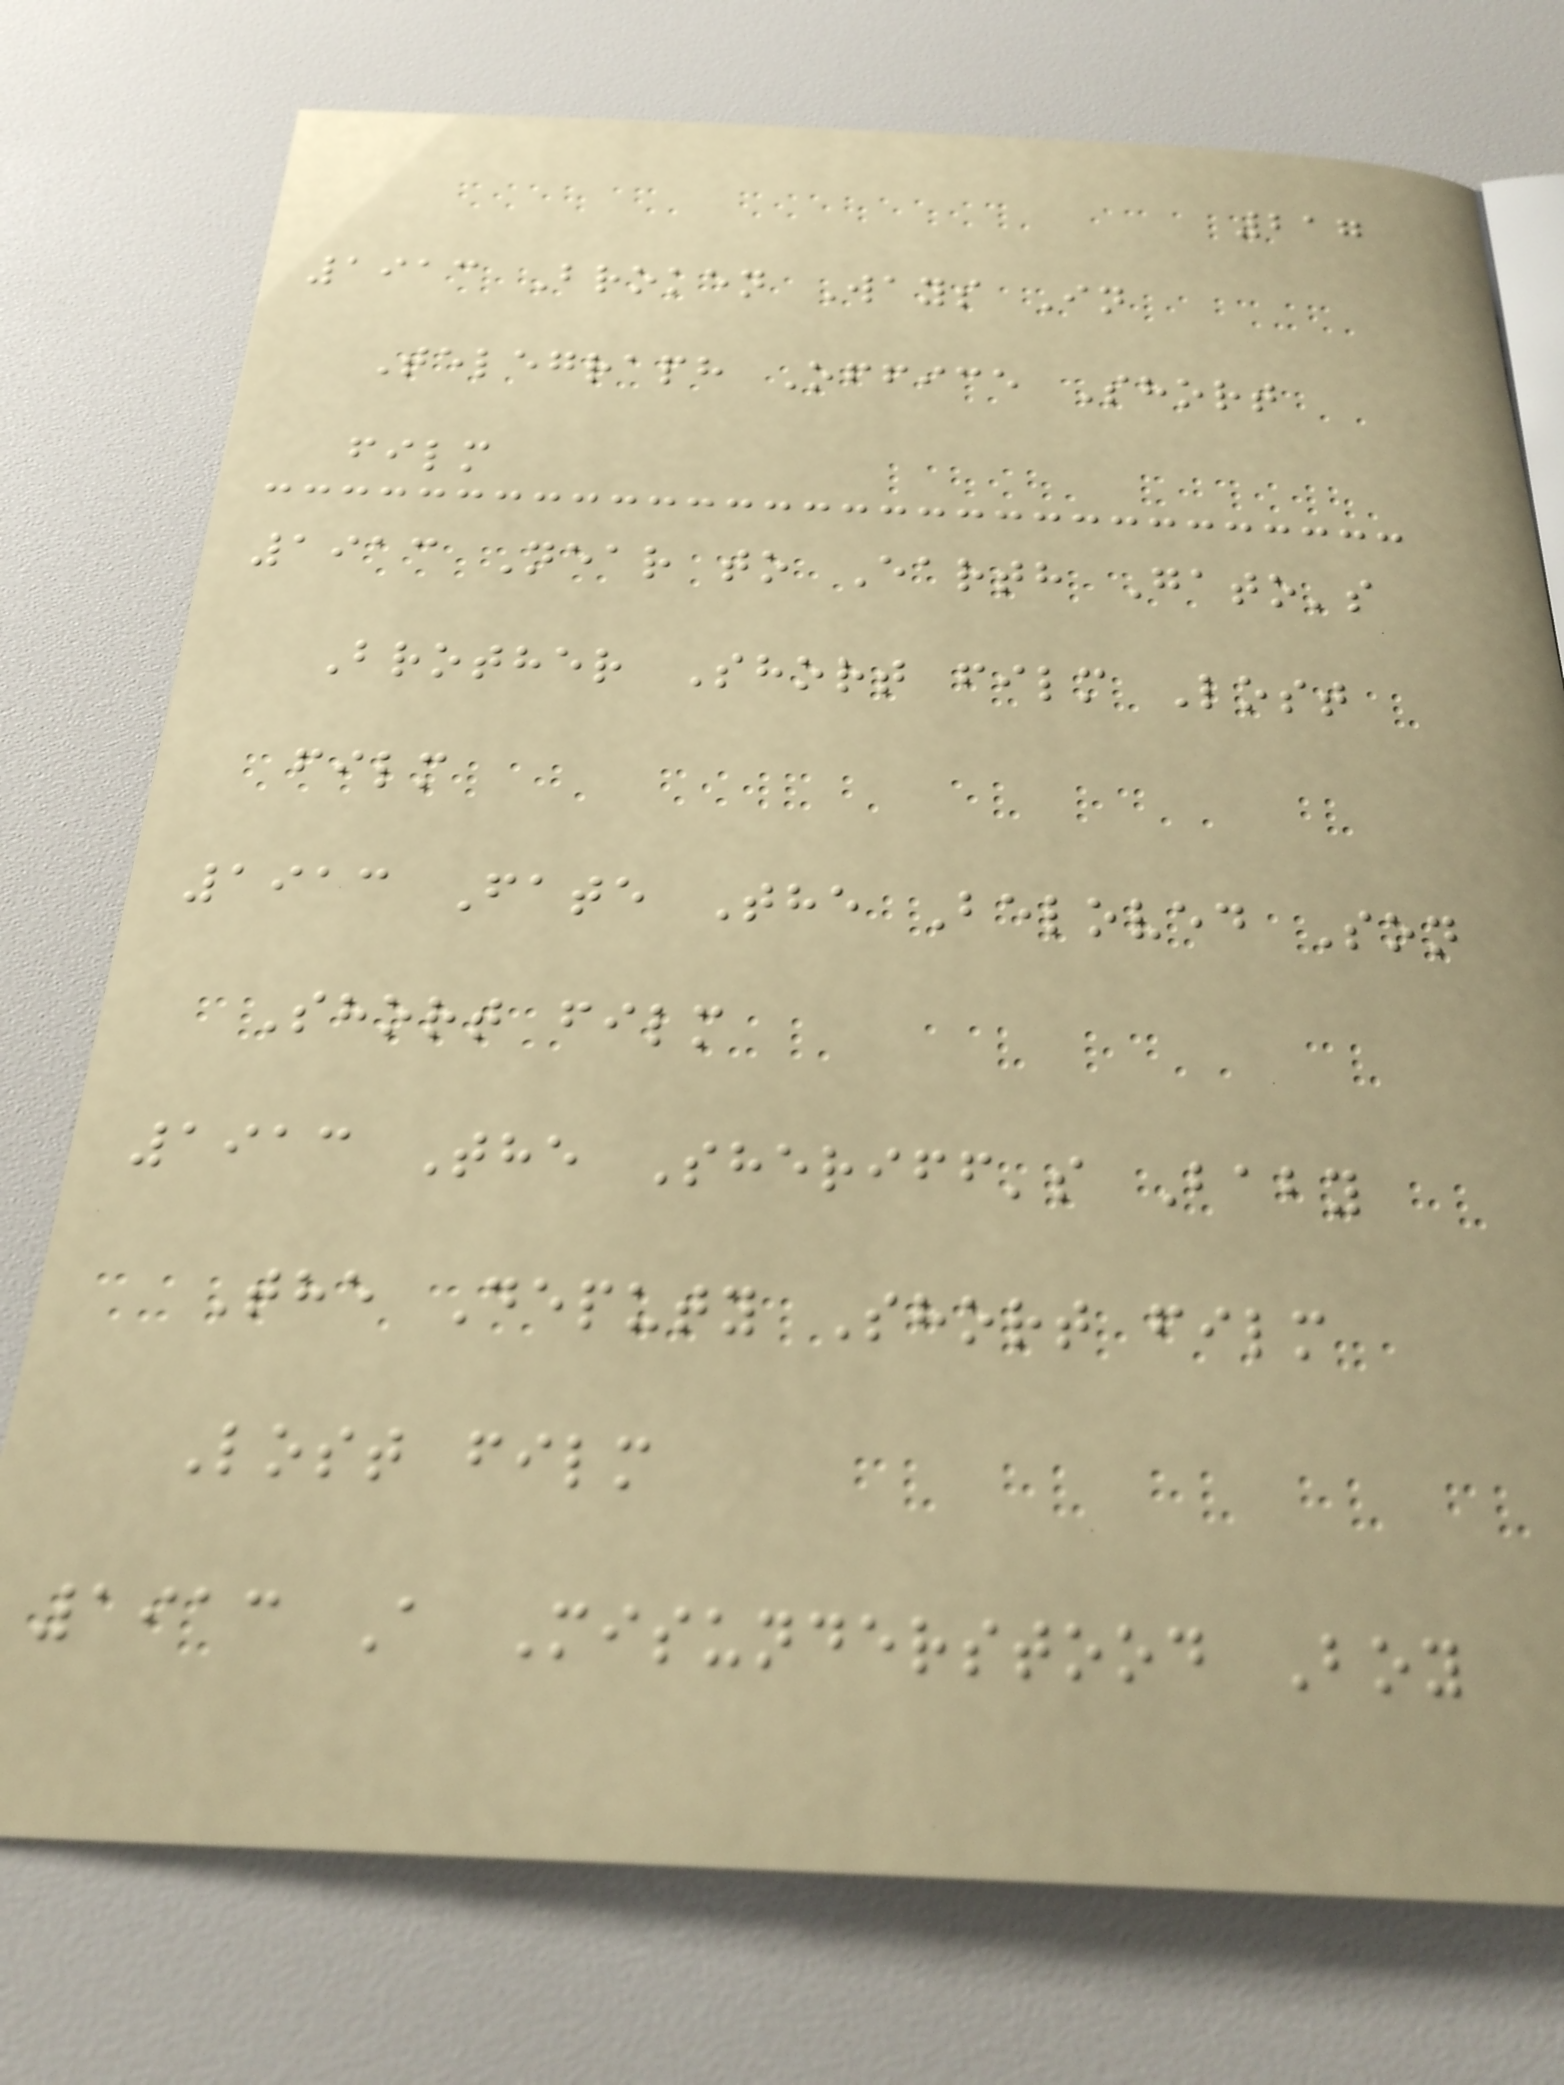217
1913 Broken Ways In
Telegraph Office Short
film
1913 Near to Earth Gato's
Brother Short film Lost
film
1913 Fate The Beloved Son
Short film
1913 The Sheriff's Baby
The Deputy Short film
Lost film
1913 A Misunderstood Boy
